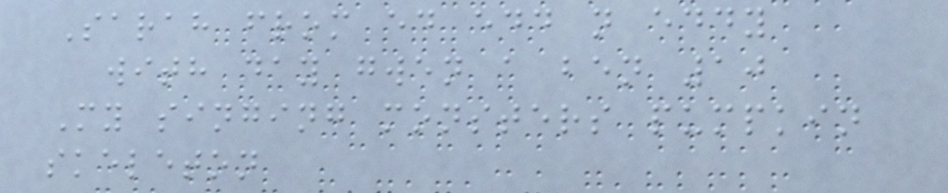Sarah from ed edd n eddy
with day gwen a ben 10
My singing monsters pumpkin
skeleton
